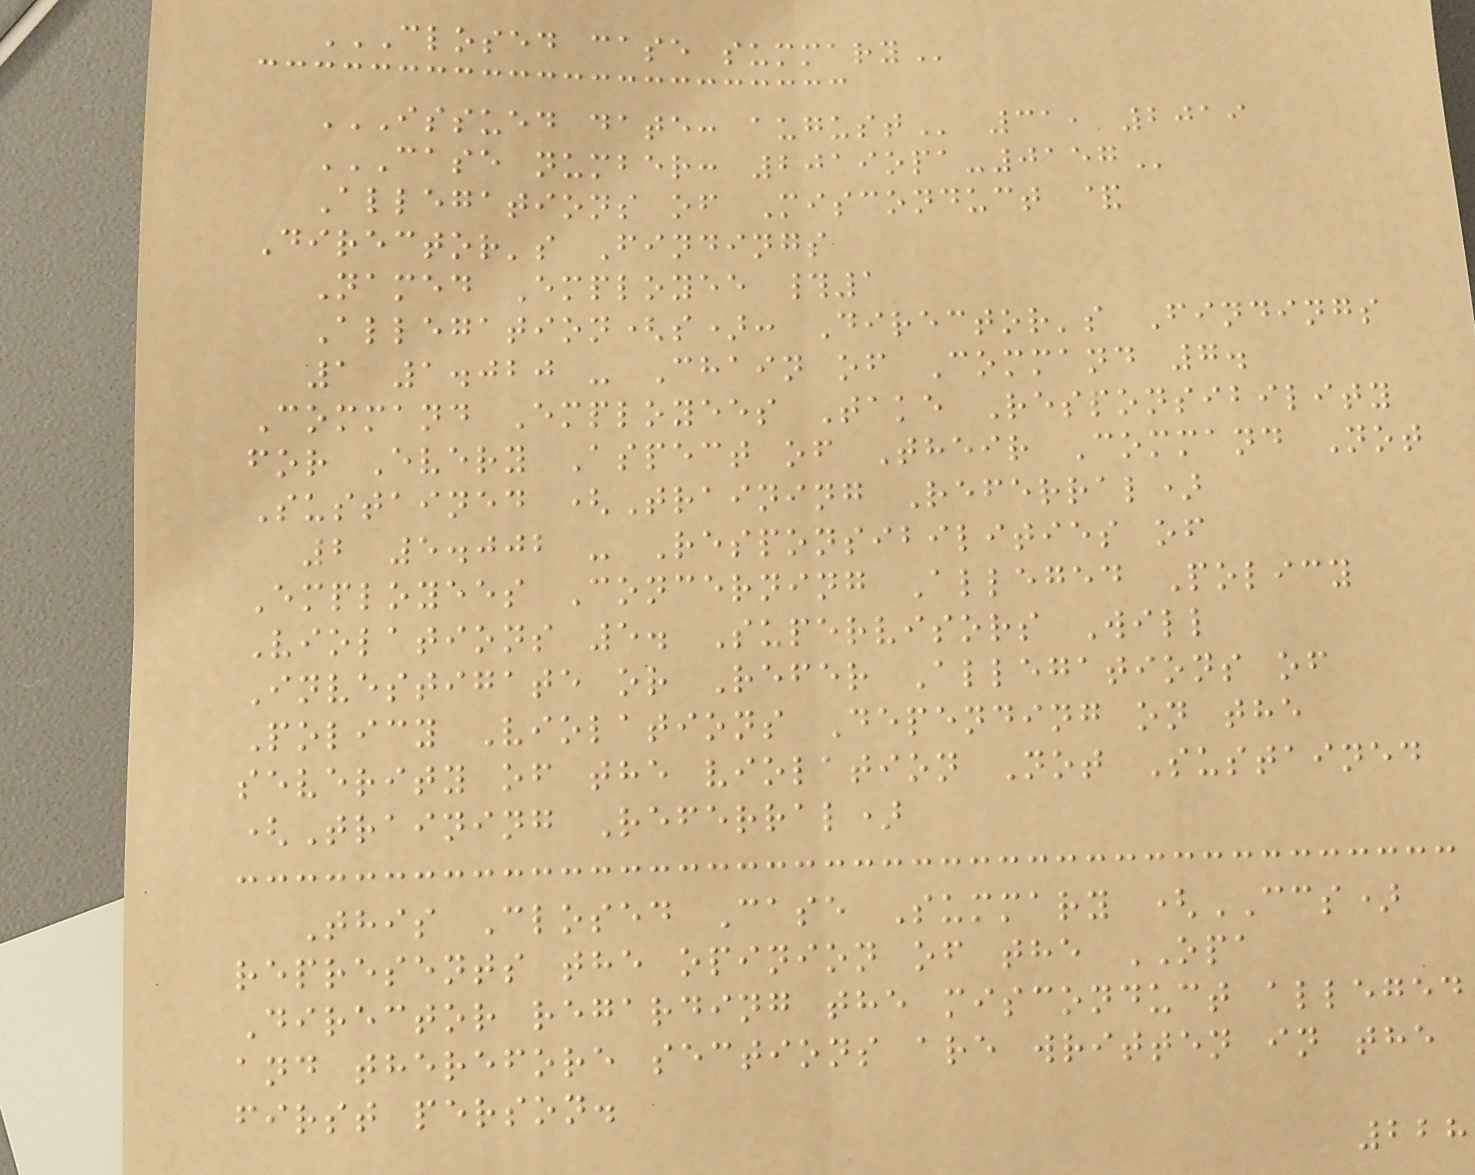CLOSED CASE SUMMARY
ISSUED DATE: AUGUST 31, 2019
CASE NUMBER: 2019OPA-0157
Allegations of Misconduct &
Director's Findings
Named Employee #1
Allegation(s): Director's Findings
1 1.020 - Chain of Command 7.
Command Employees Take Responsibility
for Every Aspect of Their Command Not
Sustained (Training Referral)
2 5.002 - Responsibilities of
Employees Concerning Alleged Policy
Violations 5. Supervisors Will
Investigate or Refer Allegations of
Policy Violations Depending on the
severity of the violation Not Sustained
(Training Referral)
This Closed Case Summary (CCS)
represents the opinion of the OPA
Director regarding the misconduct alleged
and therefore sections are written in the
first person.
228
